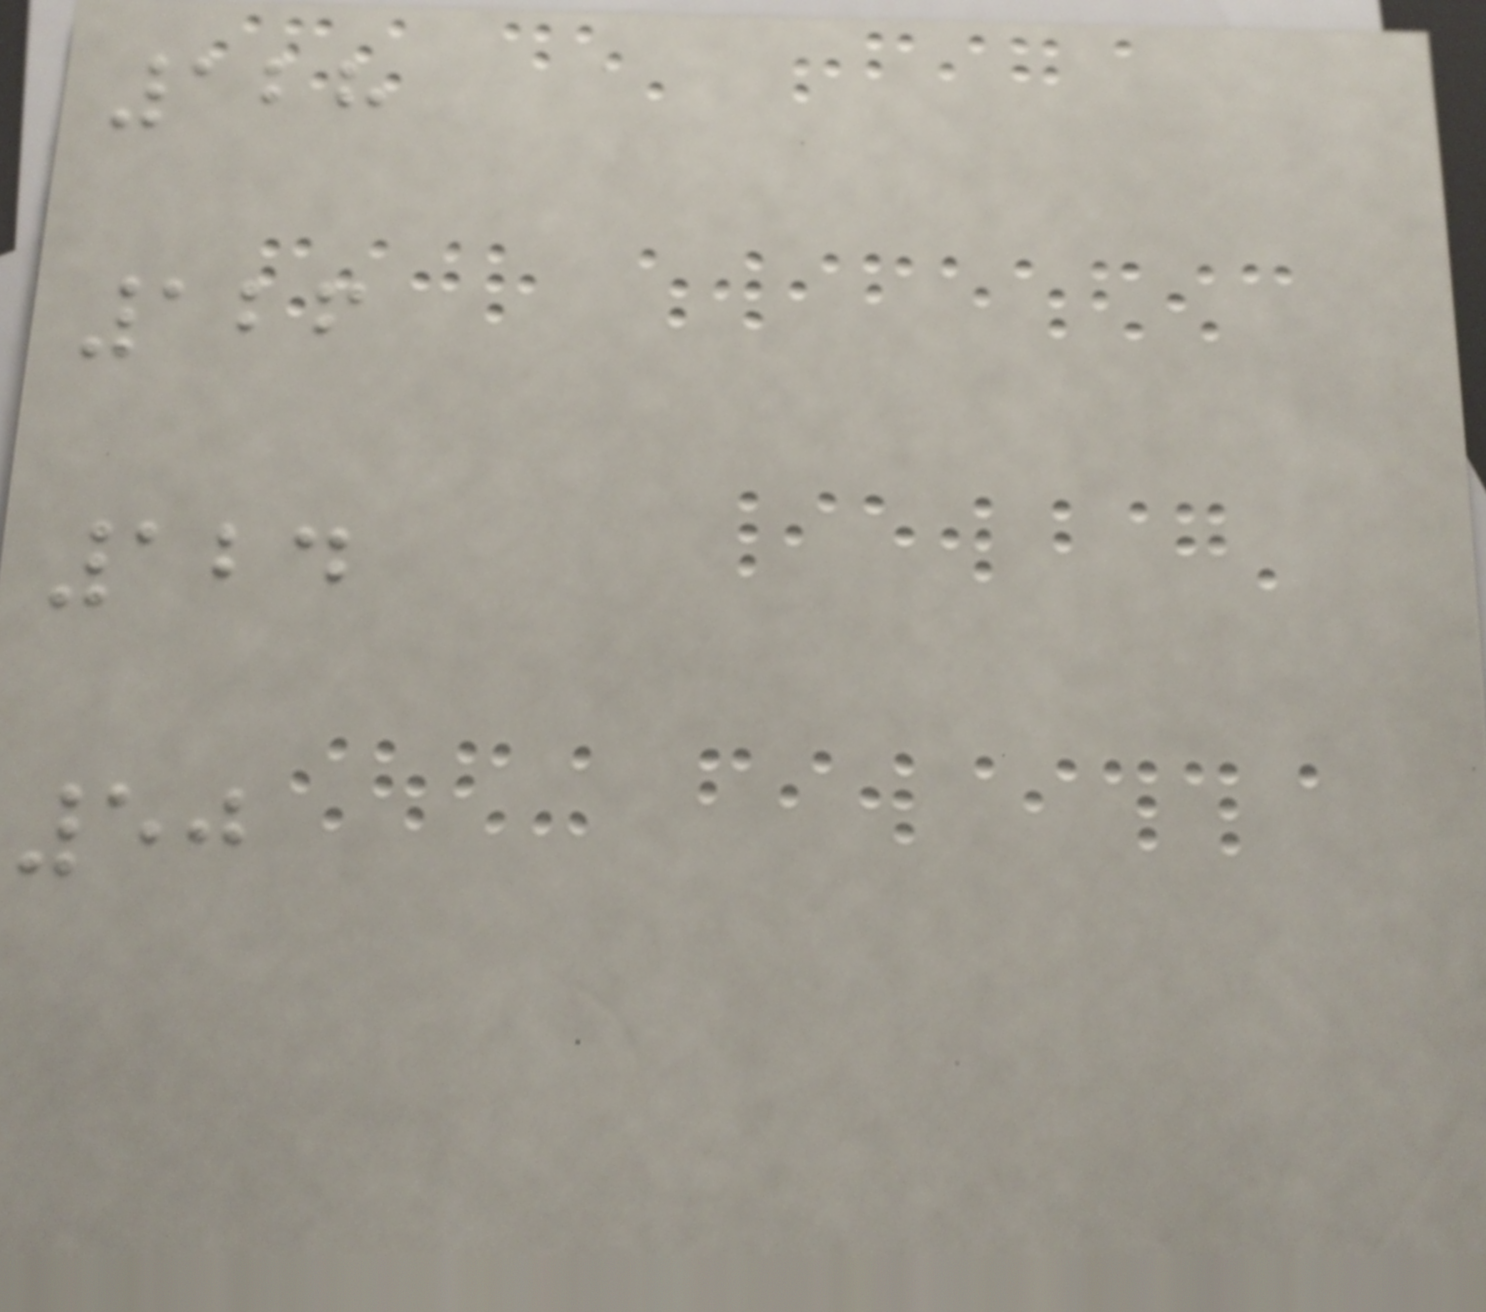128
126
124
50
